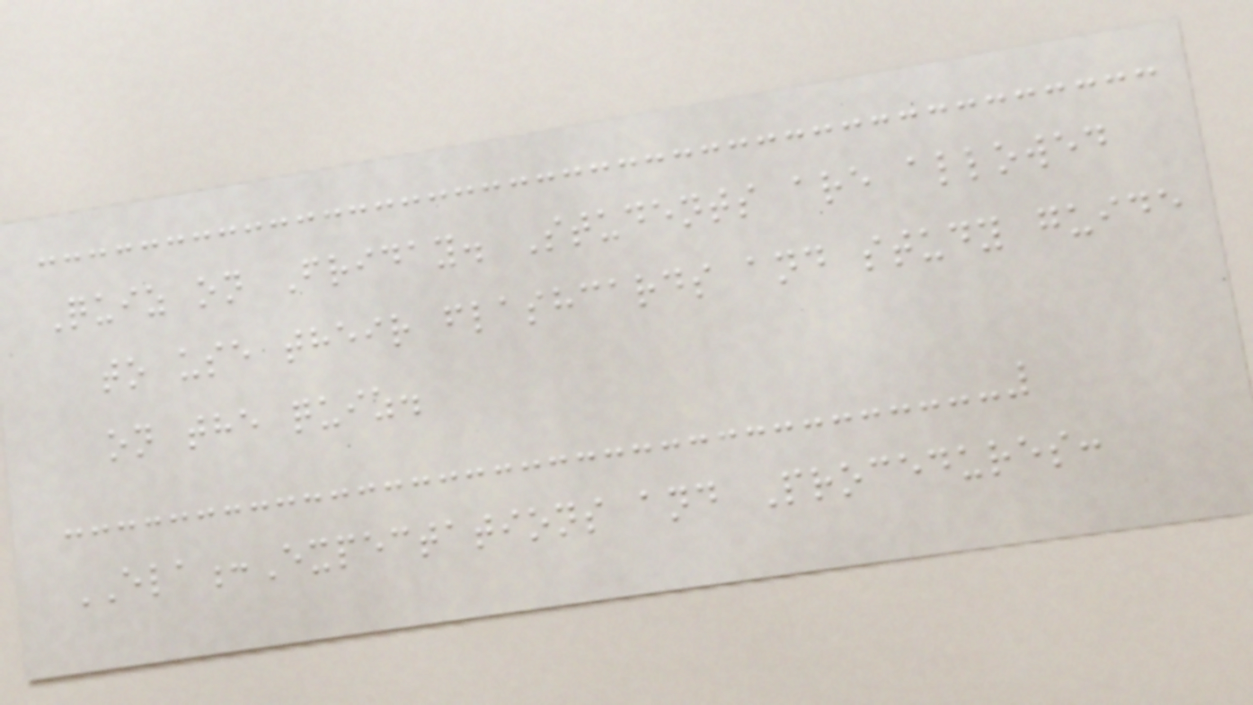Quiz on Friday. Students are allowed
to use their flashcards and study guide
on the quiz.
ELA:Expectations and Procedures:
